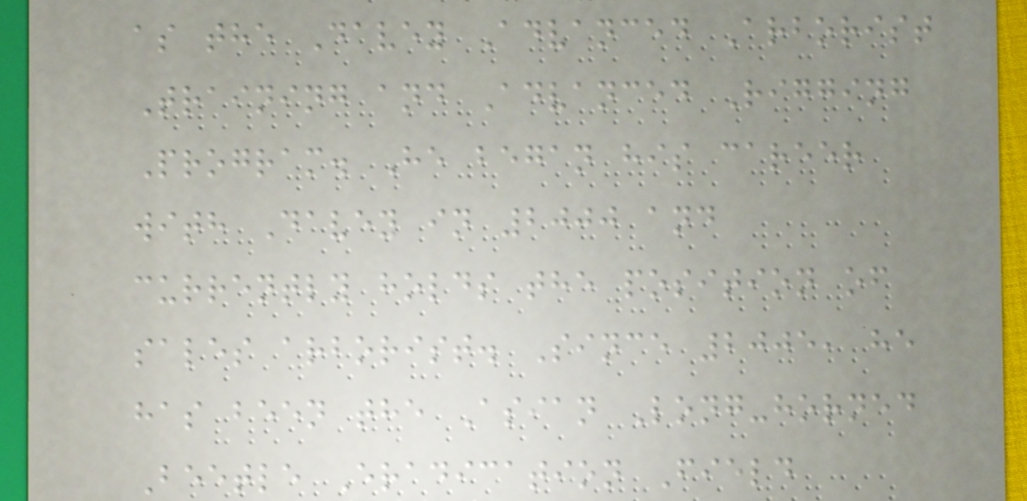as the Davey Advanced Arborist
Training and Advanced Rigging
Program. He began his career
with Davey in 2000 and
currently holds the position of
sales arborist. Since 2005, he
has been the Asian Long-horned
Beetle Eradication Field
